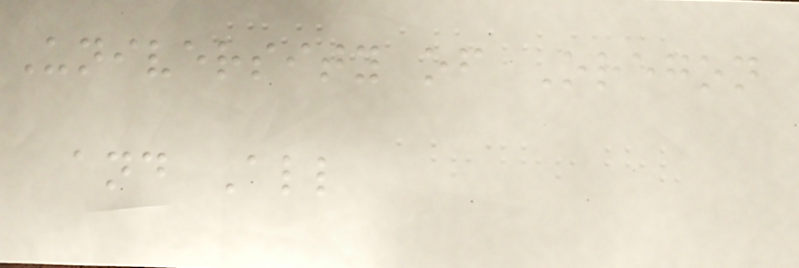University of Oregon
and All
